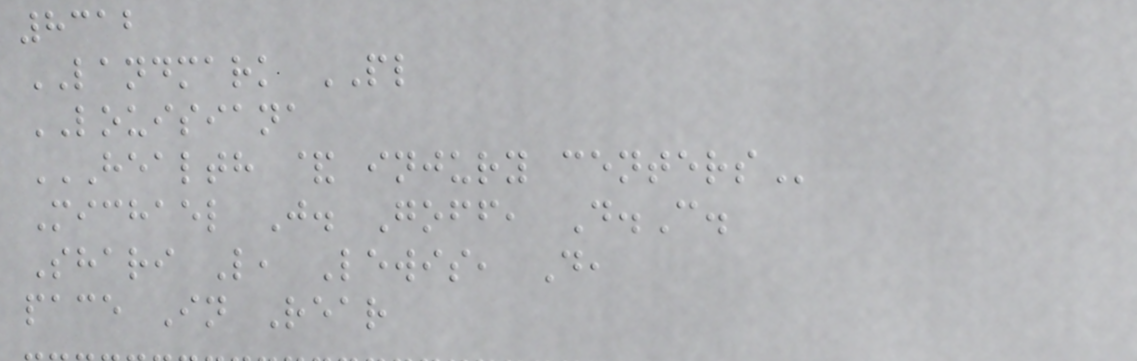8312
LANDMARK PL
LOUISIANA
HEALTH & INJURY CENTERS
Michael J. Goff, D.C.
Shari L, Lewis, D,
pace In Rear
